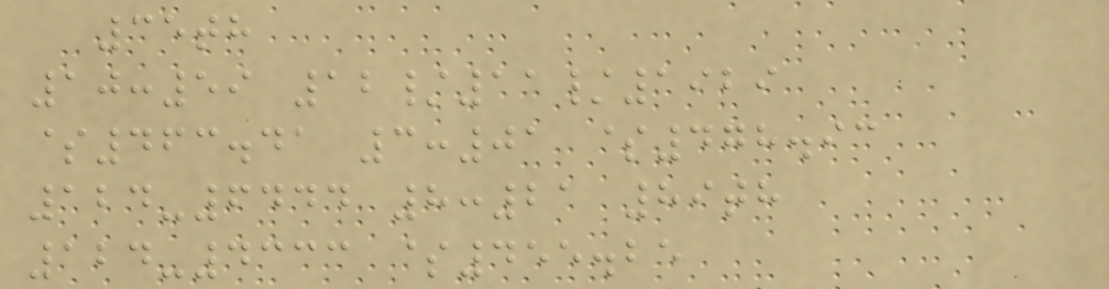35th
10:59 12/11/1929
$463.41 3:01 $478.93
124-6444 8:21 89th
124-4333 $455.25
